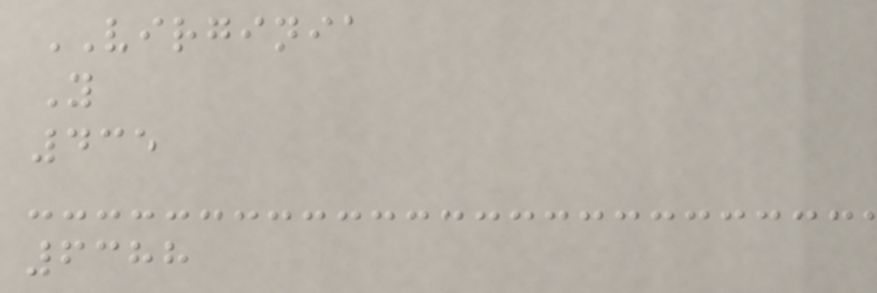VIRGINIA
Y
435
6388
